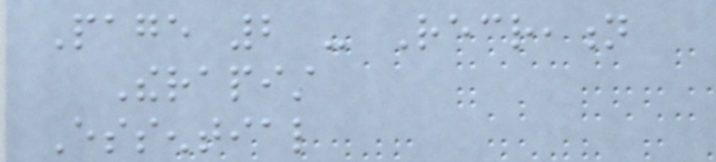Page 2 - Recreation
Therapist
Essential
